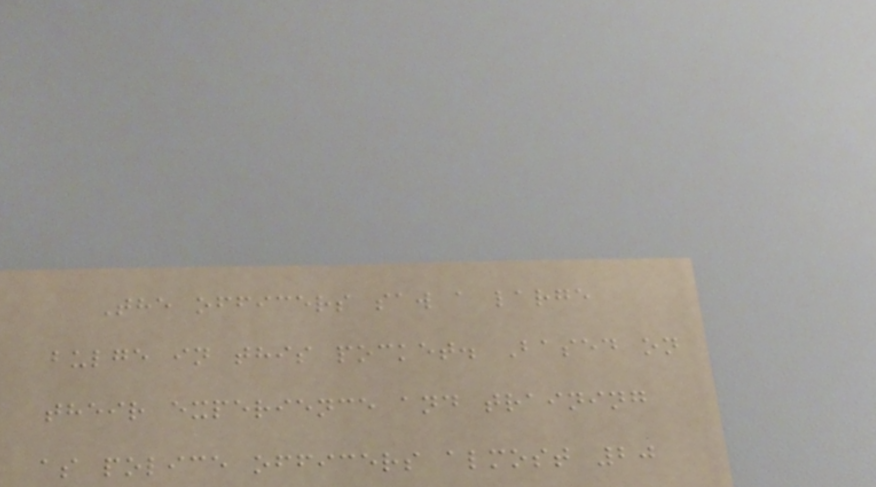The officers saw a large
bulge in this pocket. Based on
their experience and training
as police officers almost 20
